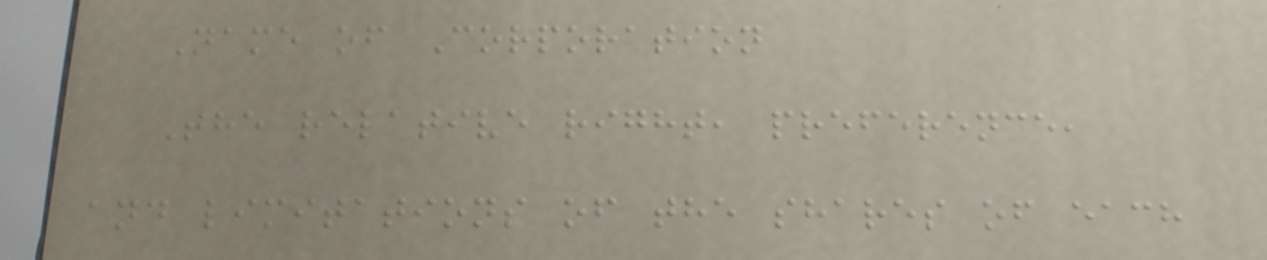Name of Corporation
The relative right, preference,
and limitations of the shares of each
